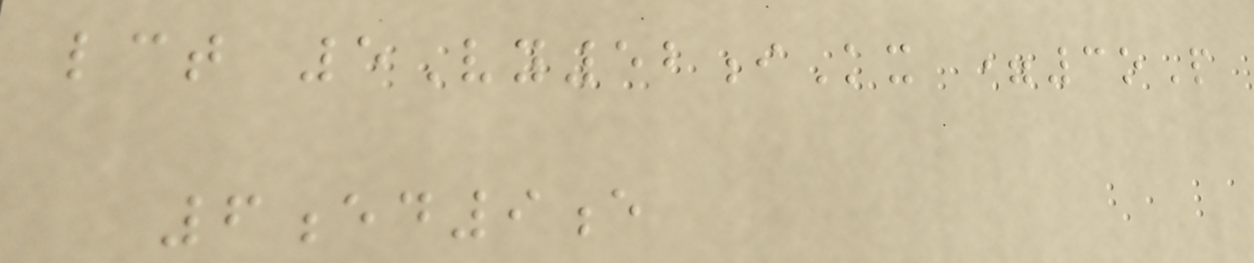lct 5Vy52iKx =3oP
6ed9e
